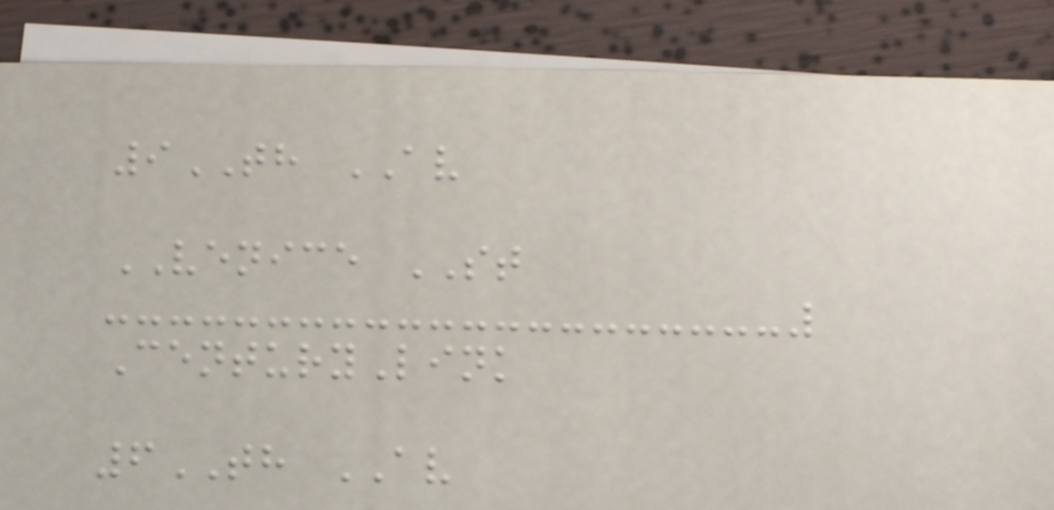9TH AV
VENICE ST
CenturyLink
6TH AV
